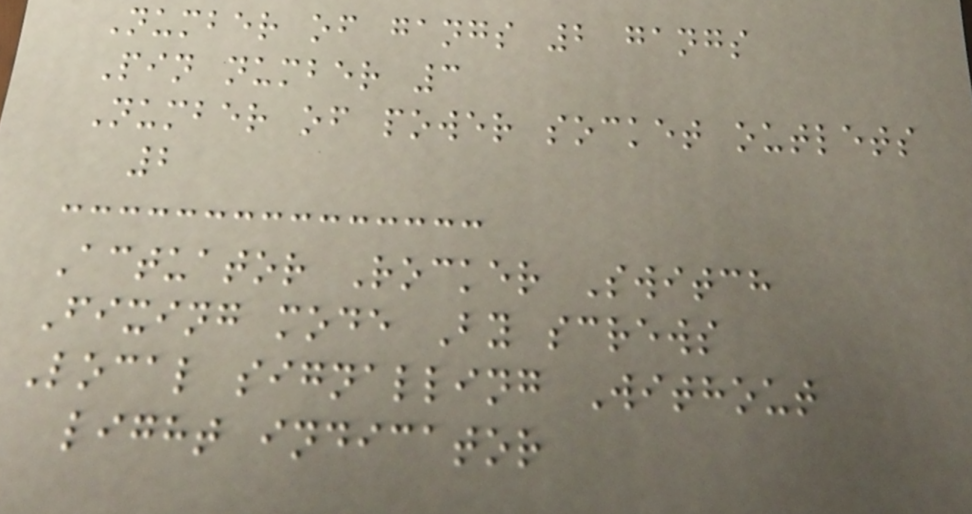Number of gangs 2 gangs
Pin number 3
Number of power socket outlets
2
Actuator Rocker Switch
Fixing mode By screws
Local signalling Without
light indicator
